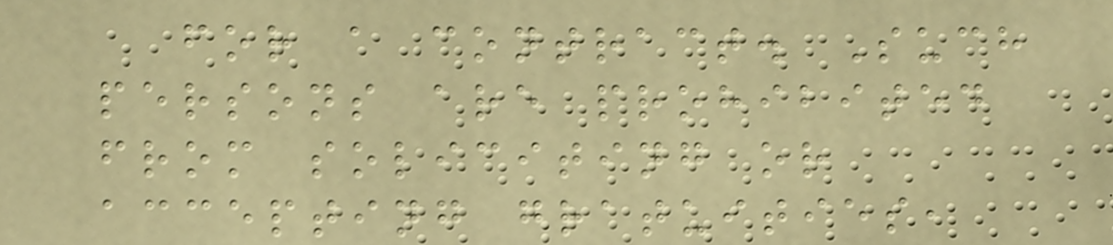for a contract. Such
persons are prohibited
from soliciting or
accepting gratuities,
